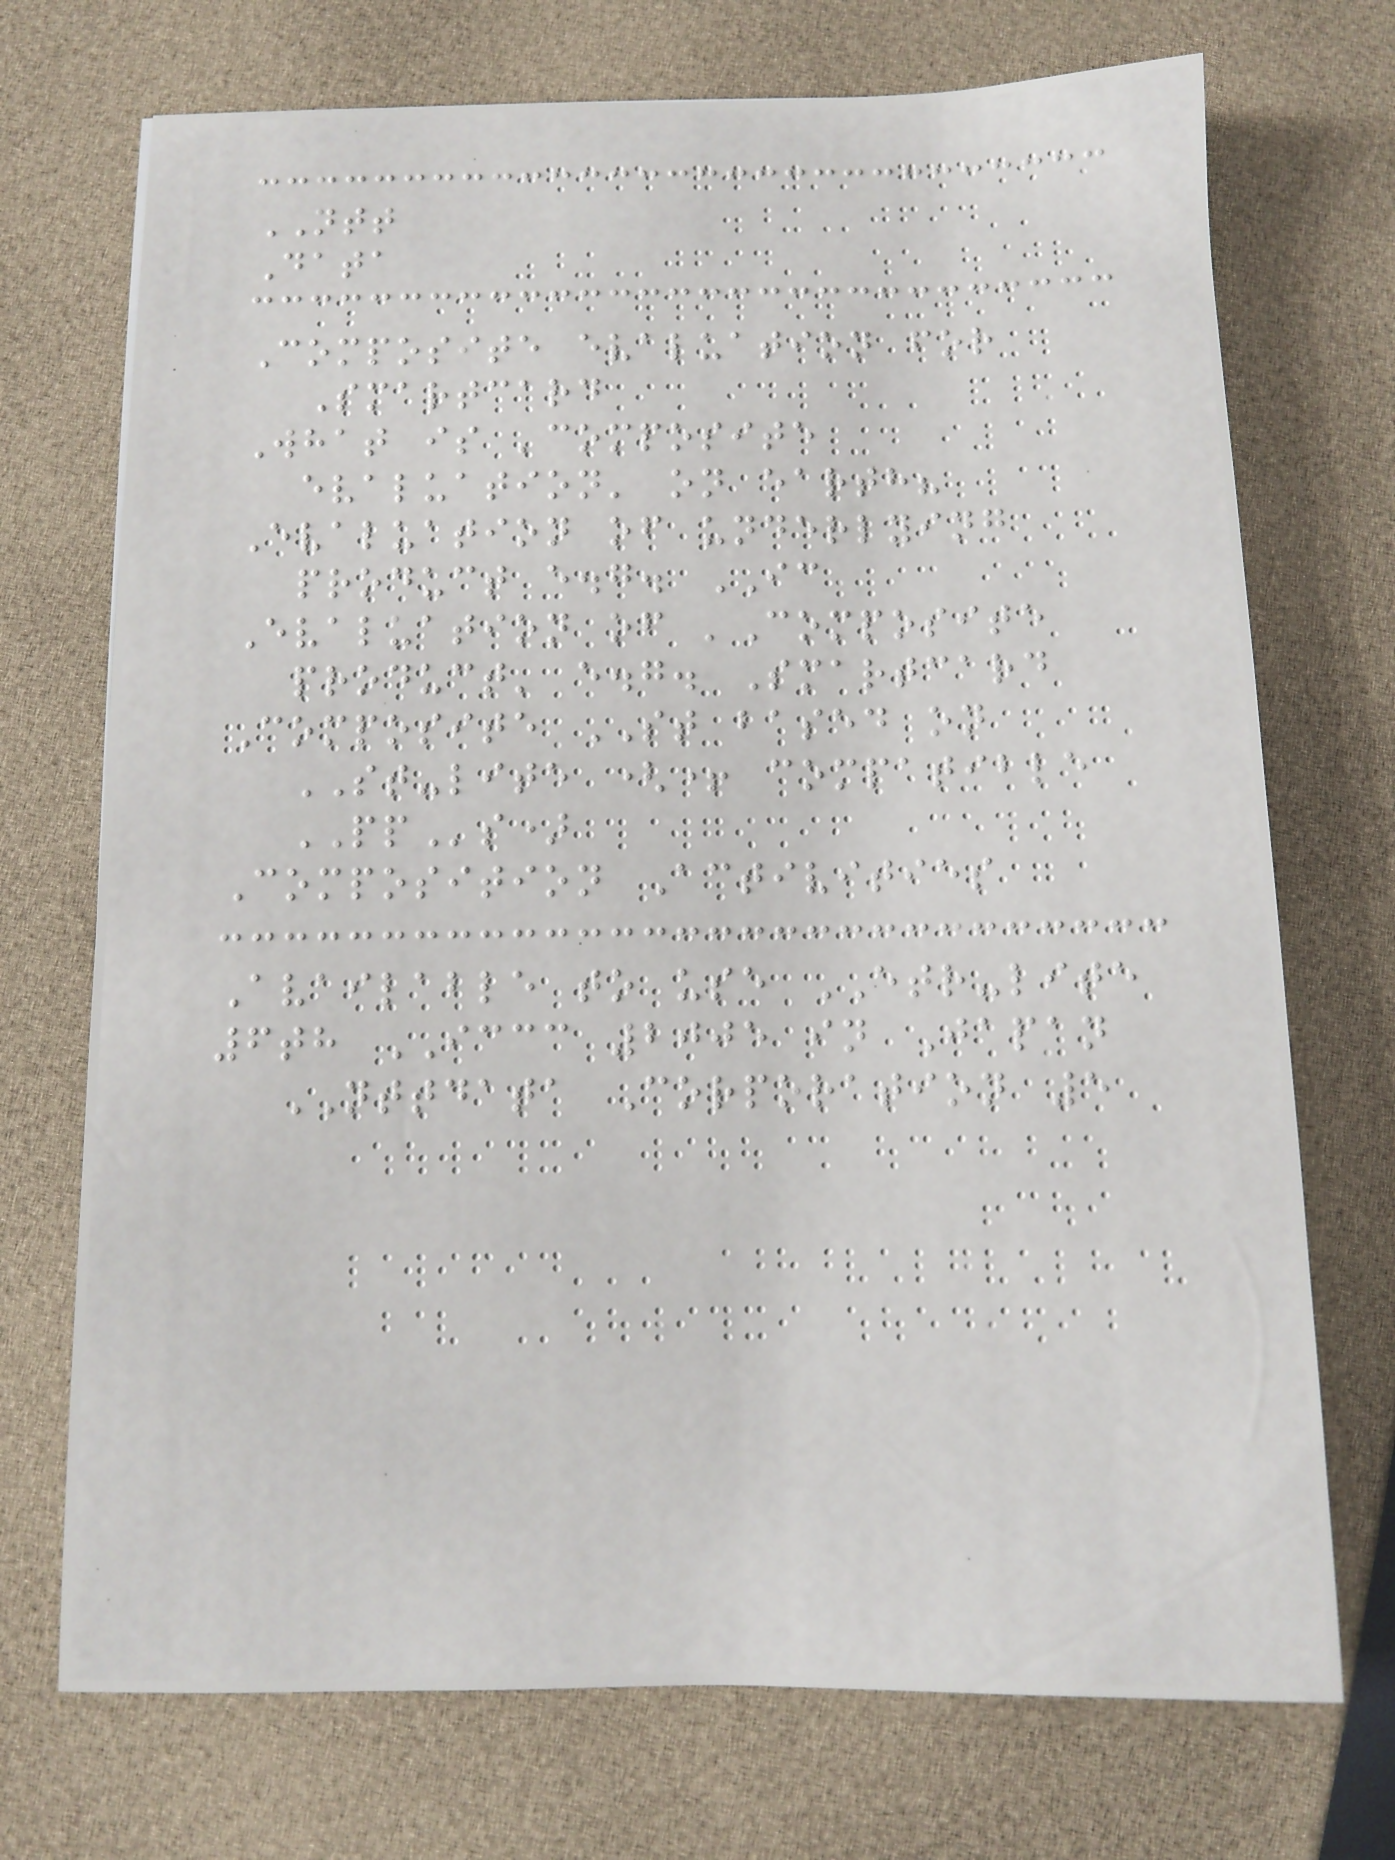NTT
Data
Composite evaluation for
Smartcard
What is 'composite
evaluation' on earth?
Evaluation of underlying
product e.g. IC
Evaluation of 'Composite
product' e.g. Smartcard
Composite ST based on
ST-lite (+ compatible
PPs)
Composition Activities
Available to use ETR-lite
6th ICCC 2005 in Japan
NTTDATA Corporation 5
